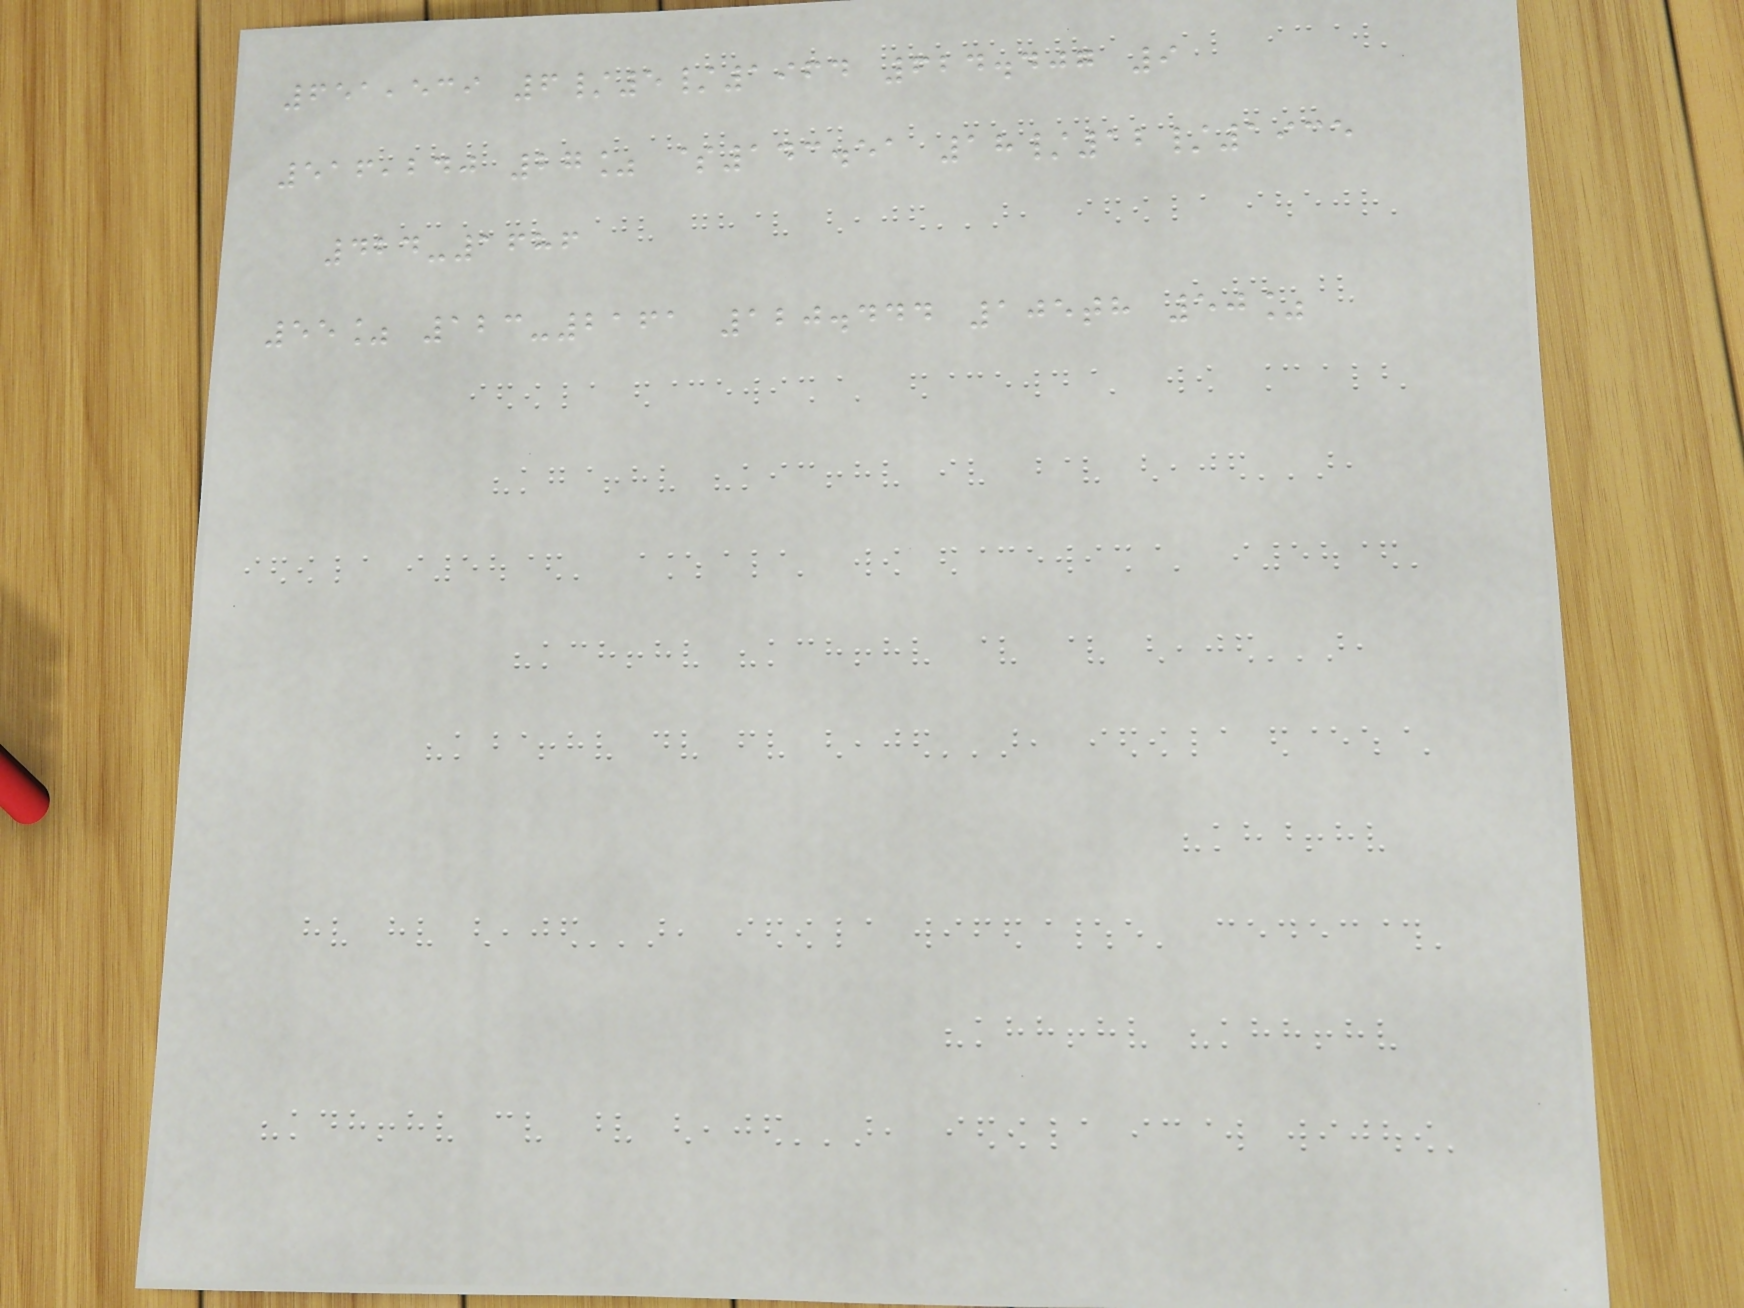651,539 6/5/1964 624.407 9
516,240 27% $143.51 18/12/1935
424-1686
55% 123-2161 120.444 105th 50%
